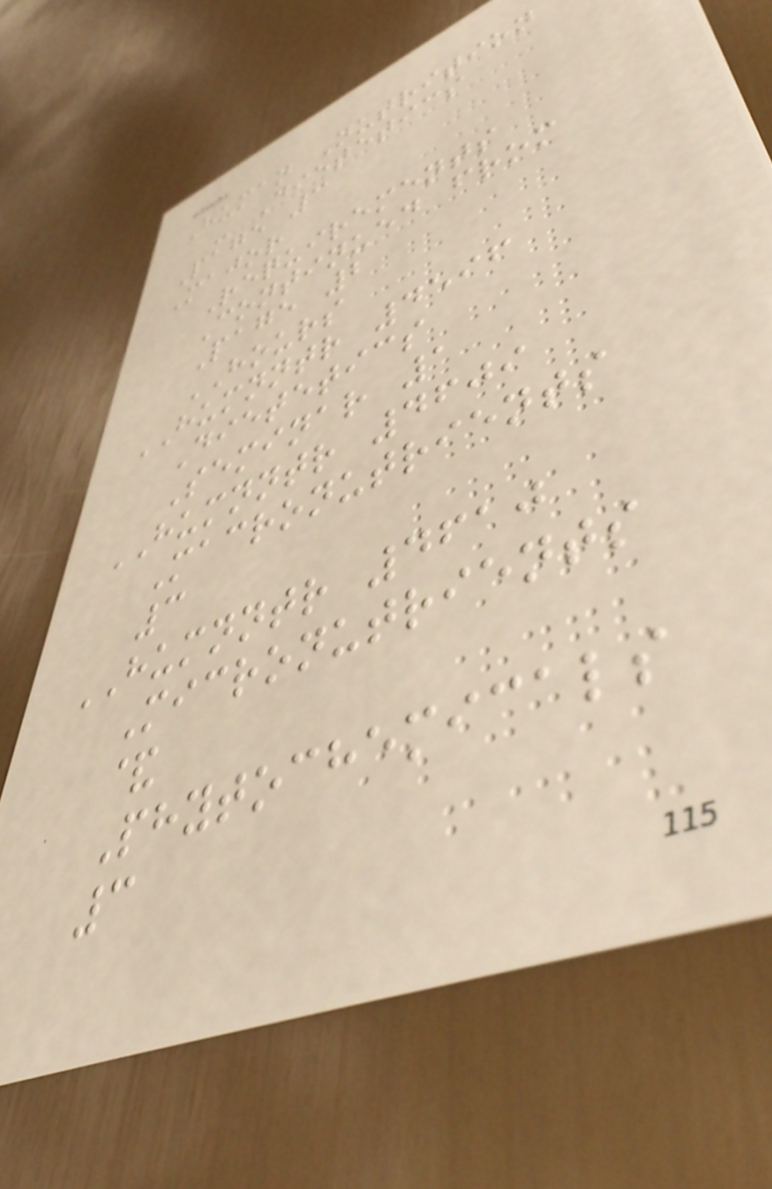Human Nutrition
- Dietetics
Page 3
Major
Requirements
Continued from
Page 2
HOURS
HUMNNTR 4596
Dietetics
Seminar 1
HUMNNTR 4609
Macronutrients
3
HUMNNTR 4610
Micronutrients
&
Phytochemicals
3
